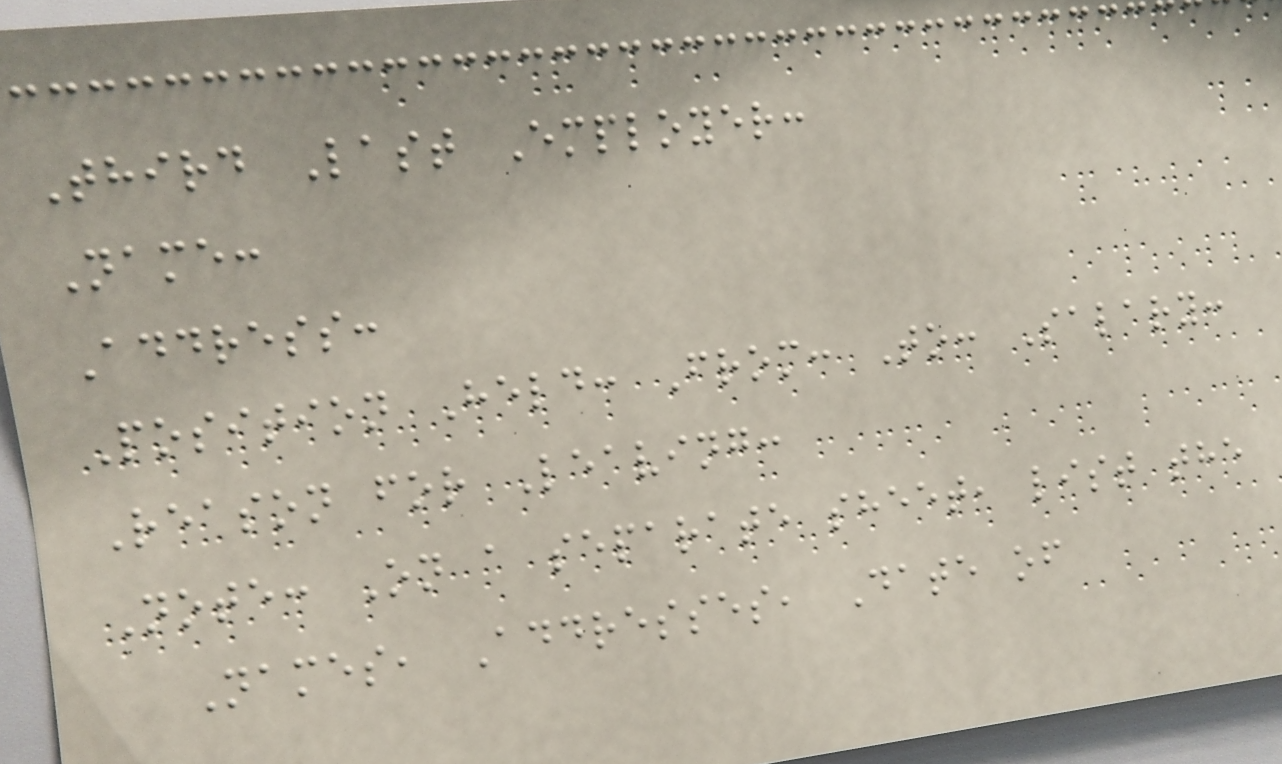Third Last Employer:
Name:
Address:
Position Held: From: To: Salary:
Reason for Leaving:
Note: On a separate sheet, list the
Names, Addresses, Date of
